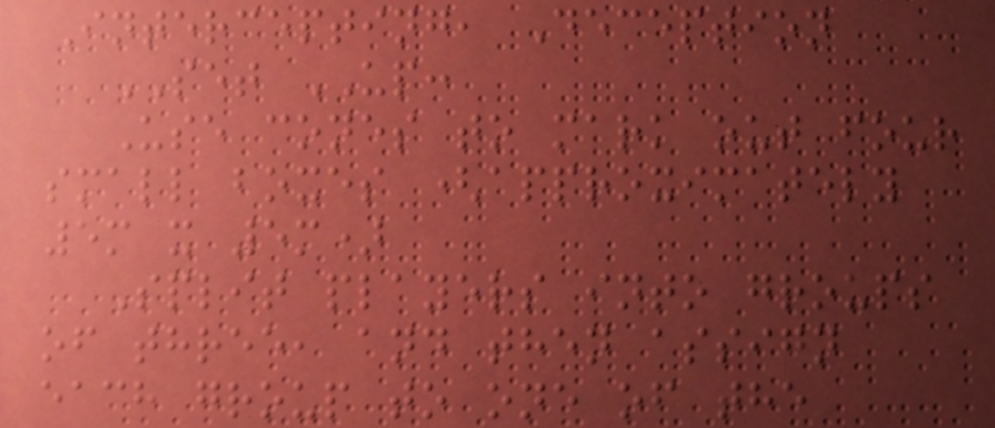Intercepting, Deception
SET UP:
Use cones to mark out four
small boxes (approximately
5m x 5m)
Split players into groups
of three, and then assign
each group to one of the
